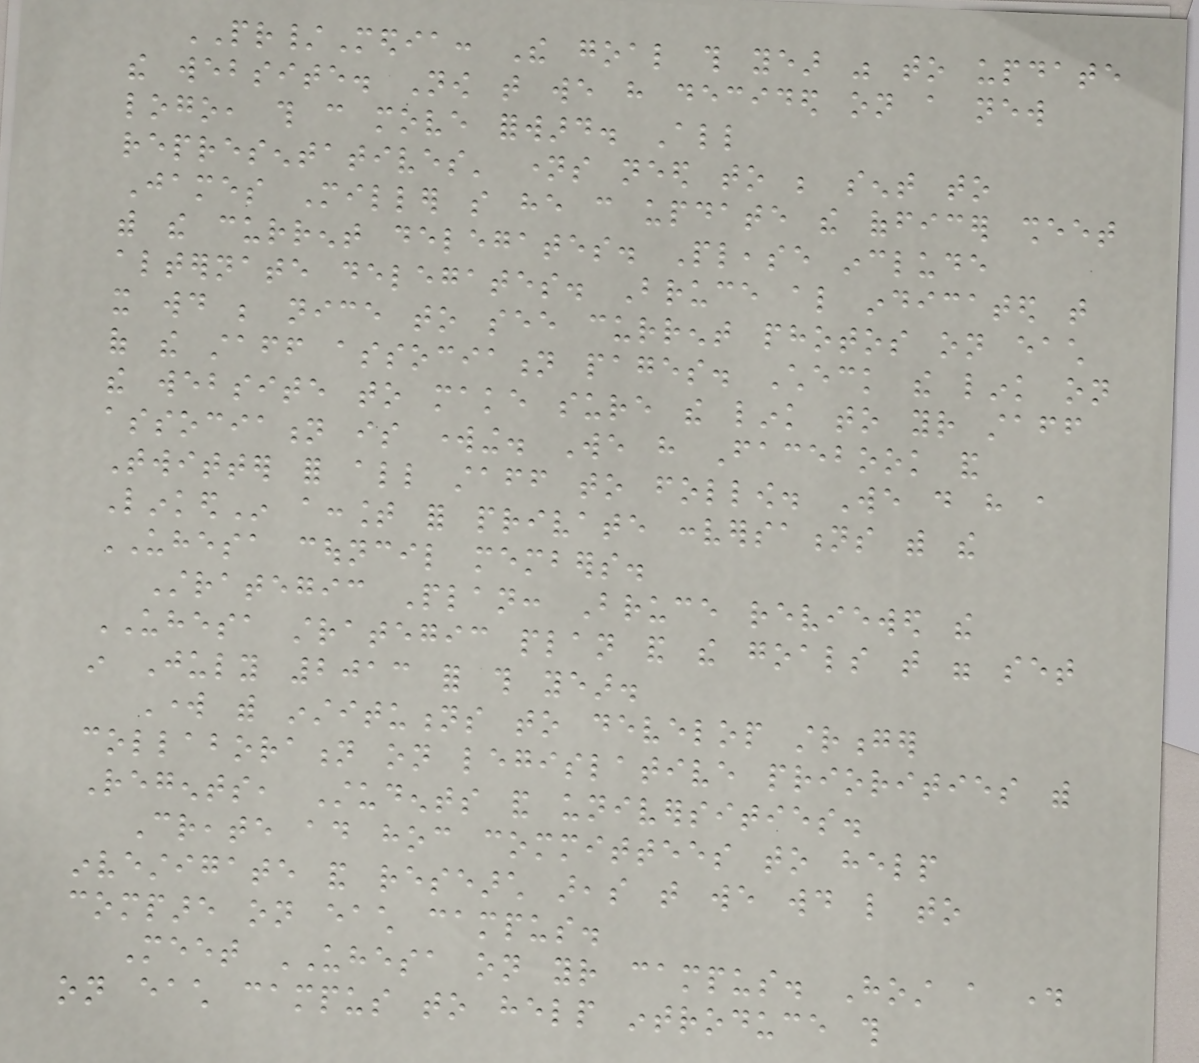PR/Media: The goal this year was to update
the website. Now that we have decided on a new
logo, this can move forward. All
representatives' names need to be sent to
James Miller so he can update the officer sheet
with the current delegates. Please include
alternate delegates. Bruce also indicated that
it would be nice to see current photos on each
of the staff association pages. Check the link on
the website to make sure the link to your staff
association is working. We have Facebook and
Twitter for all staff to follow. We do have a
LinkedIn account for private conversations with the
UHESA council members.
Strategic Plan: Bruce reviewed the
UHESA strategic plan and the goals that were set
in July 2013 for this year.
Work with institutions to develop stronger
collaboration on legislative priorities with
Regents, Students and universities.
Create ad hoc committees to help
investigate and research areas that we would like to
compare on each campus.
Meet UHESA on your campus. Host a day
on each campus to help introduce this
